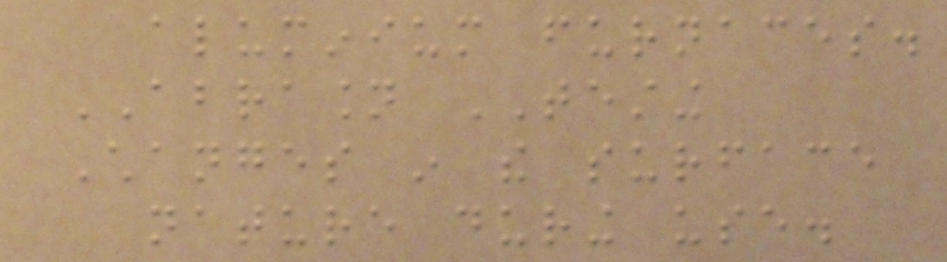aluminium furnaces.
ABRASION TESTING
Changes in the surface
nature during use.
